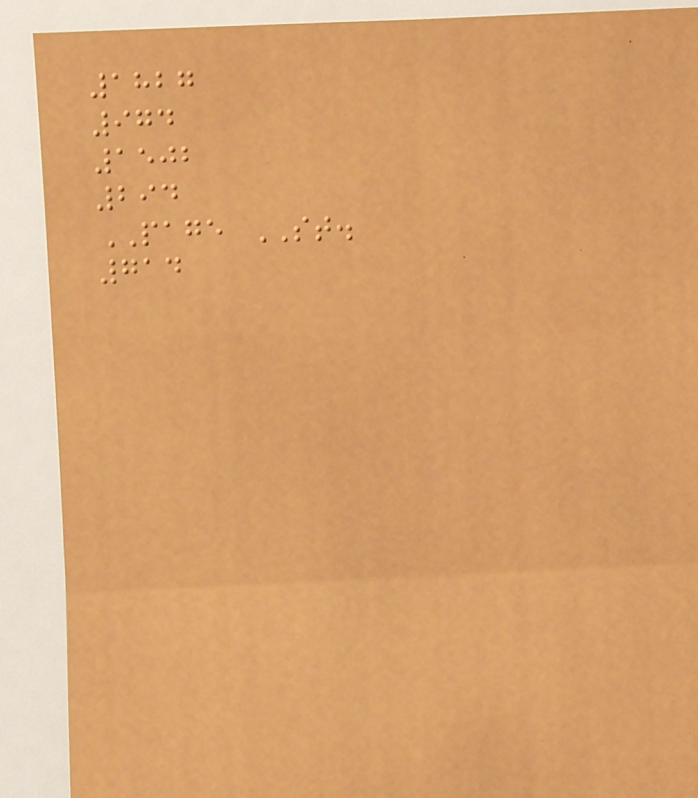1827
974
1502
294
PAGE ST.
714
